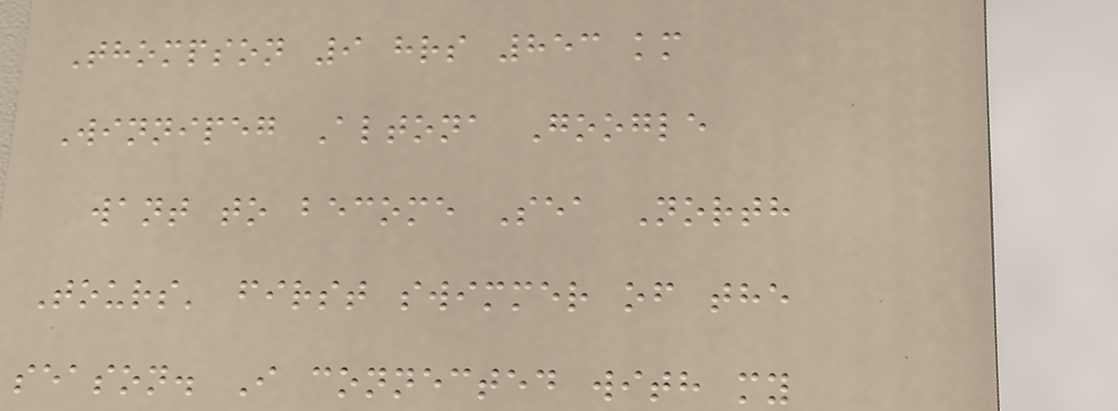Thompson 9 hrs 853 km
Winnipeg Altona Google
want to become Sea North
Tours' first swimmer of the
season. I connected with my
